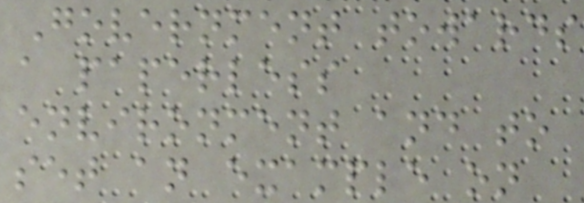Government towards
a paperless
environment and to
set an example on
